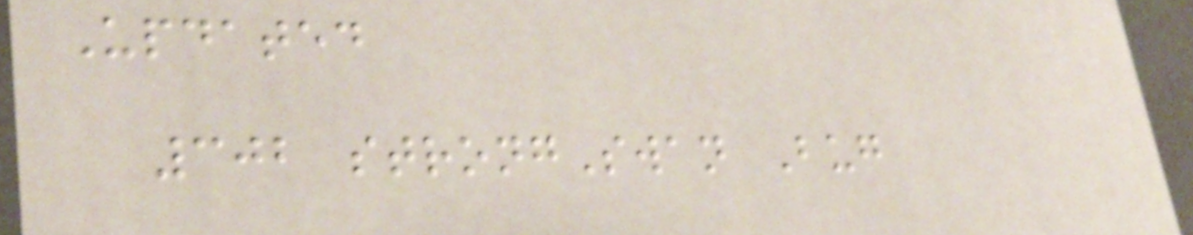Updated
302 strongSwan Bug
